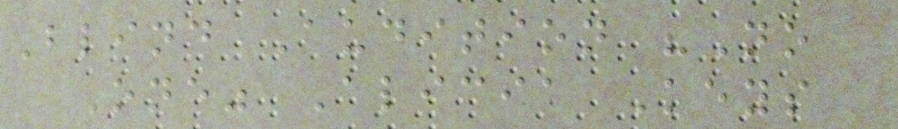Blind Audition "No
One" Alicia Keys
